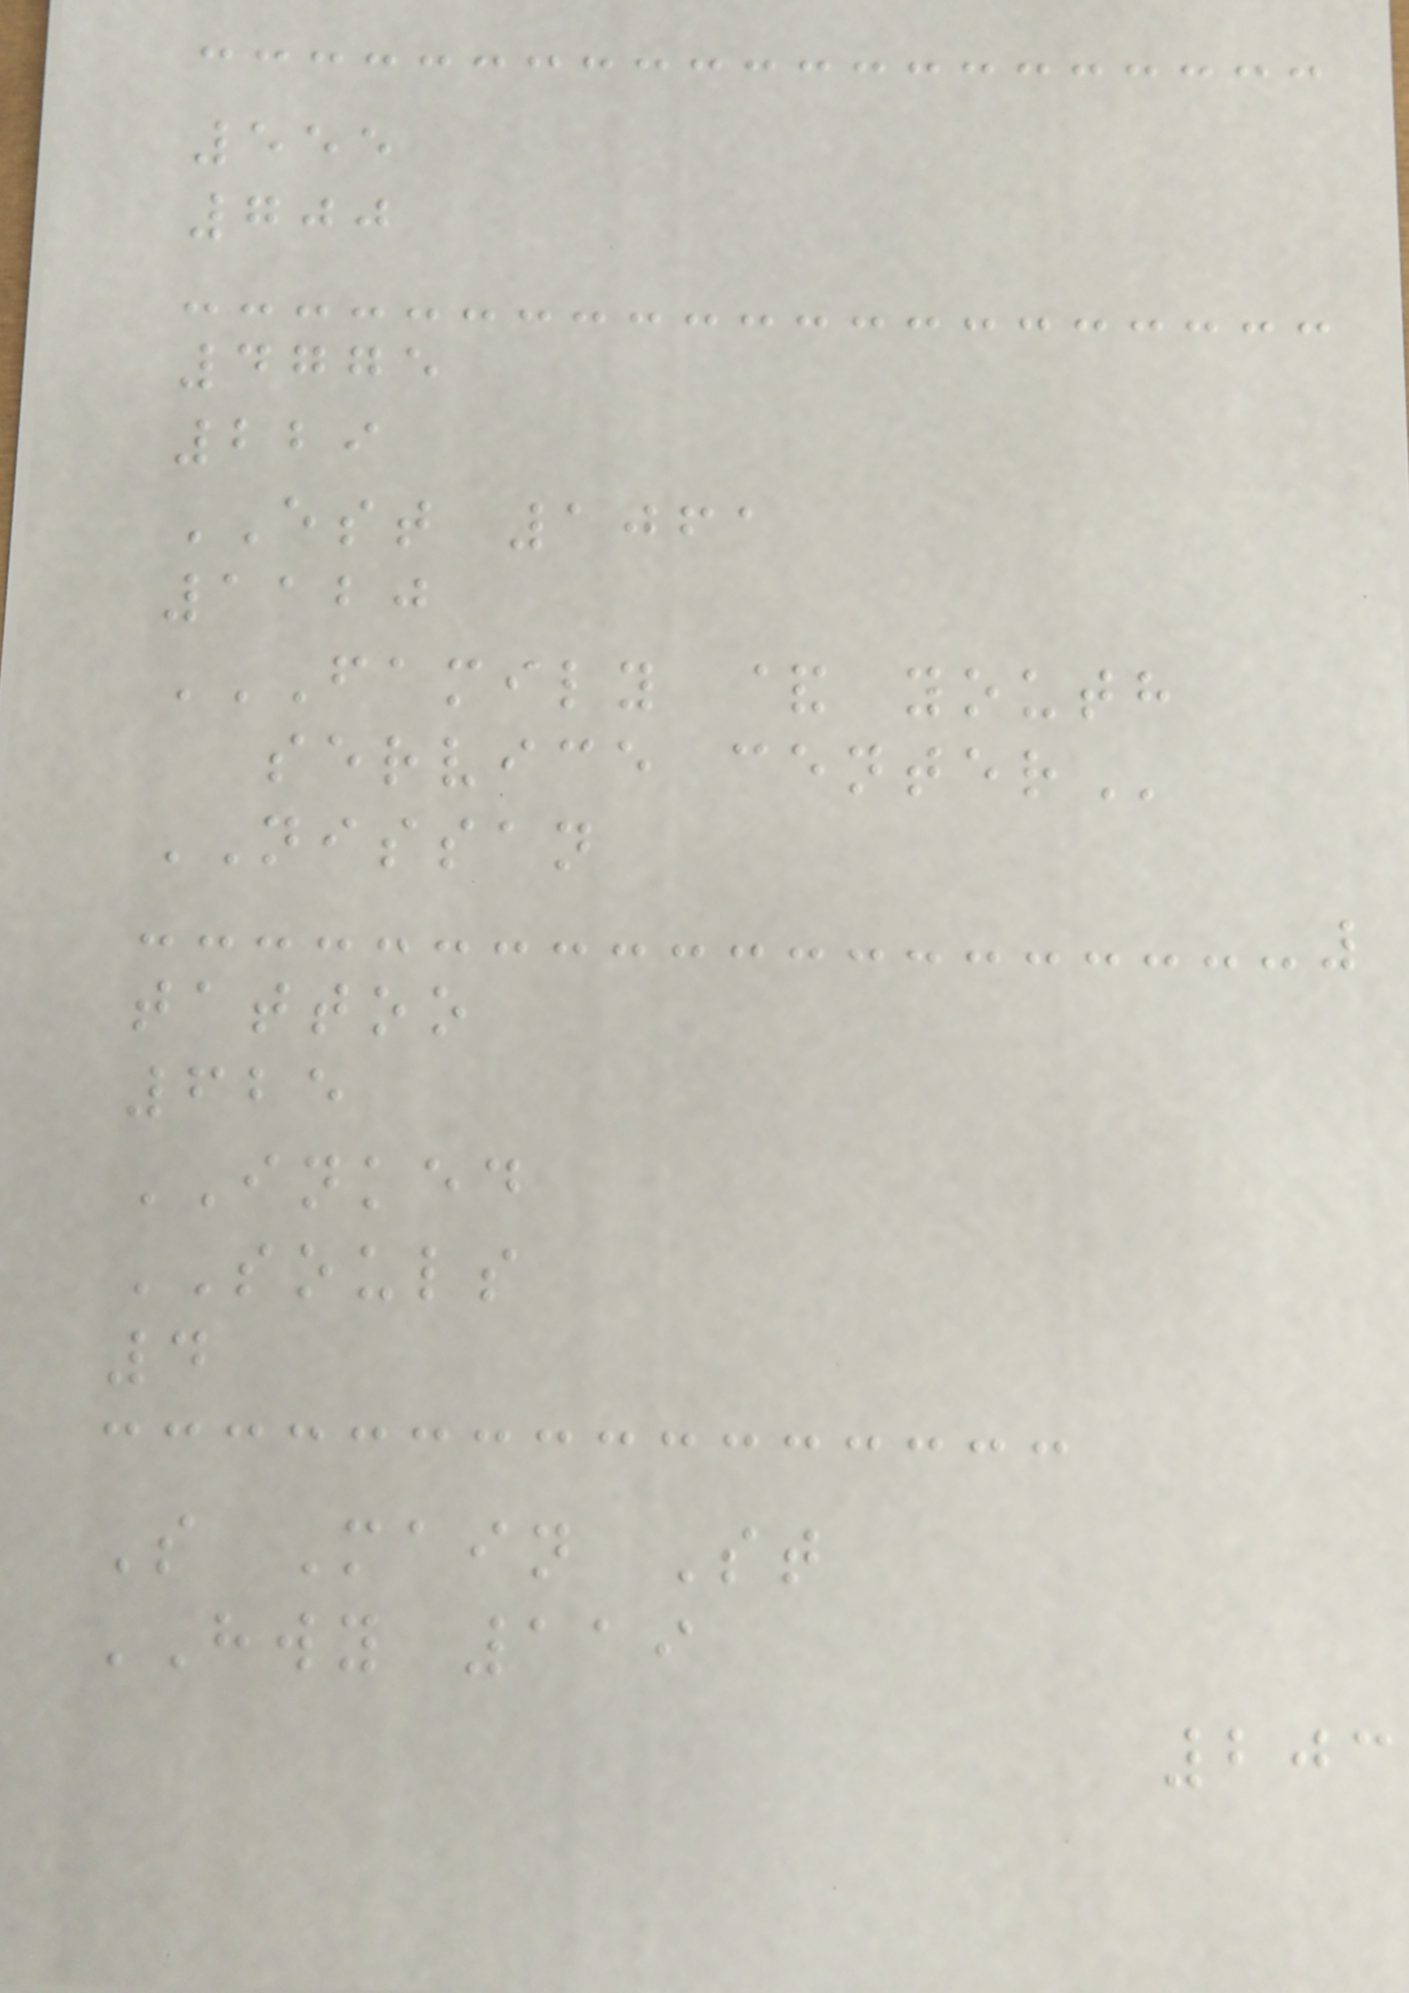555
700
4775
229
EST 1061
1120
FAMILY & YOUTH
SERVICE CENTER
NISSAN
tattoo
625
INKED
SOULS
4
S Main St
HWY 119
203
